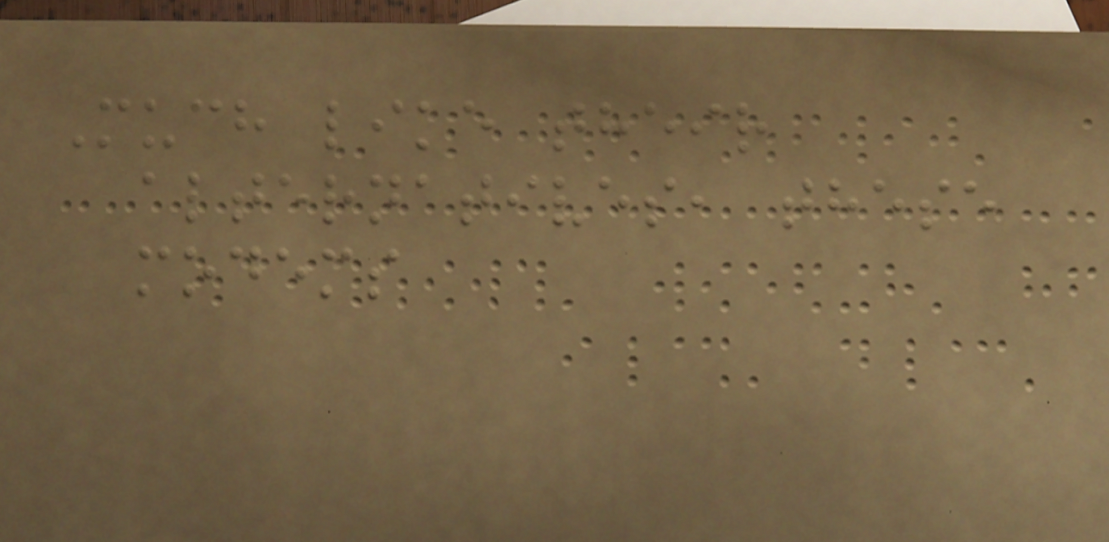Much like their
alternatives, these
modems
